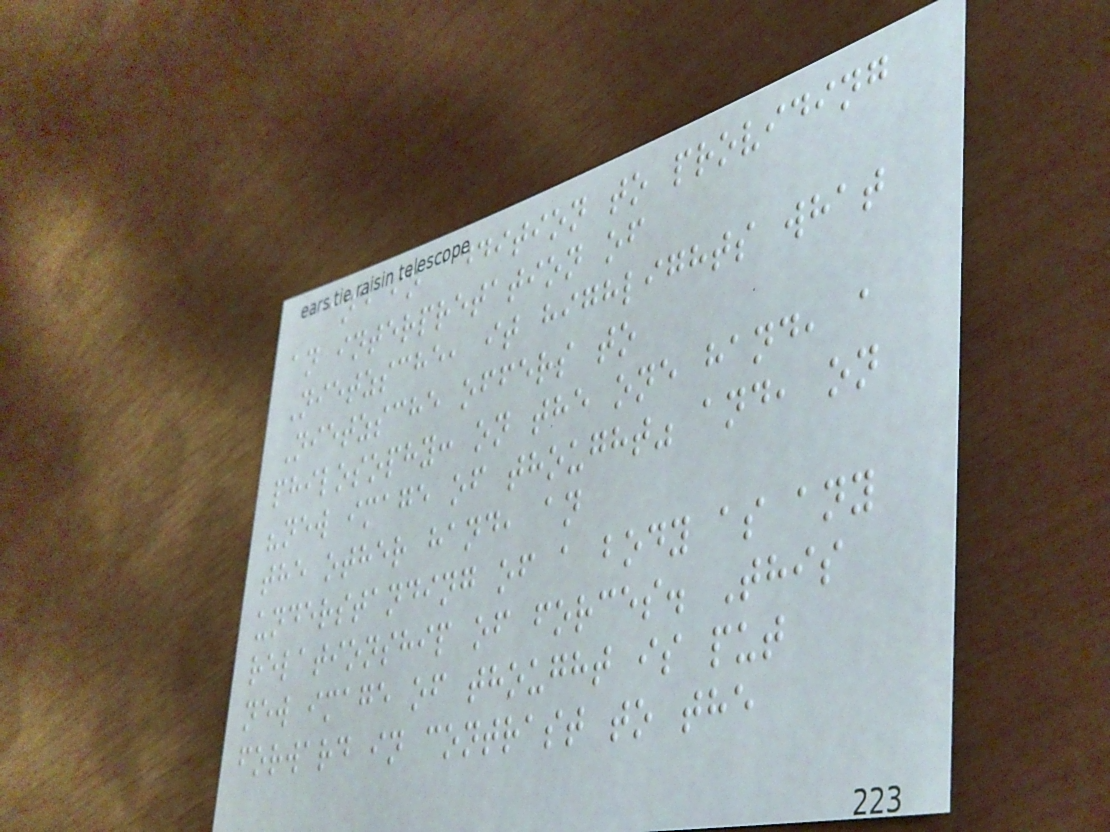and in addition to providing
an interpretation of
Nietzsche, it highlights what
Nietzsche offers to
philosophy: on the one hand, a
"new image of thought" and, on
the other hand, an
understanding of a body as any
relationship of forces. This
new image of thought is put
forward in contrast to the
